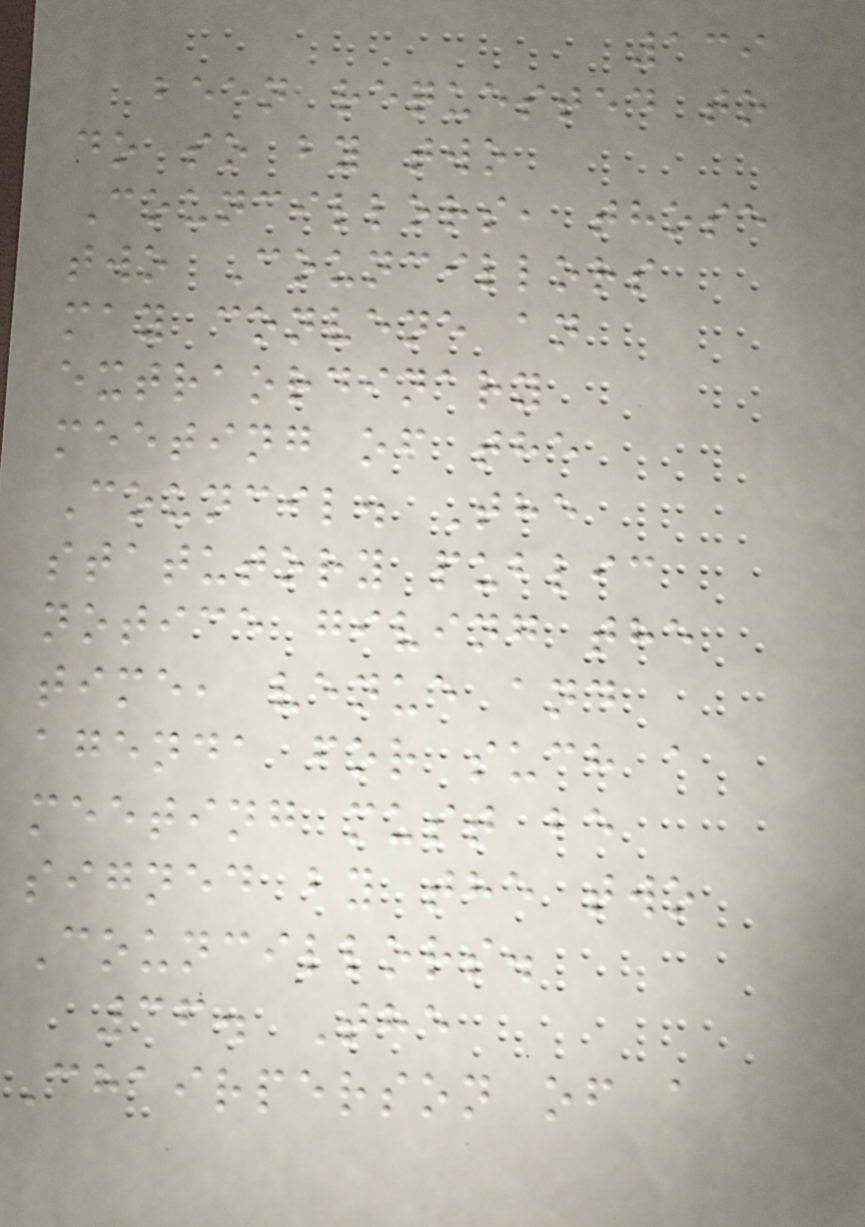139
been requested to
do so by two
Councillors, those
two Councillors
may convene an
extraordinary
meeting of the
Council. The
statutory public
notice giving the
time, venue and
agenda for such a
meeting must be
signed by the two
Councillors.
36. The
Chairperson of a
